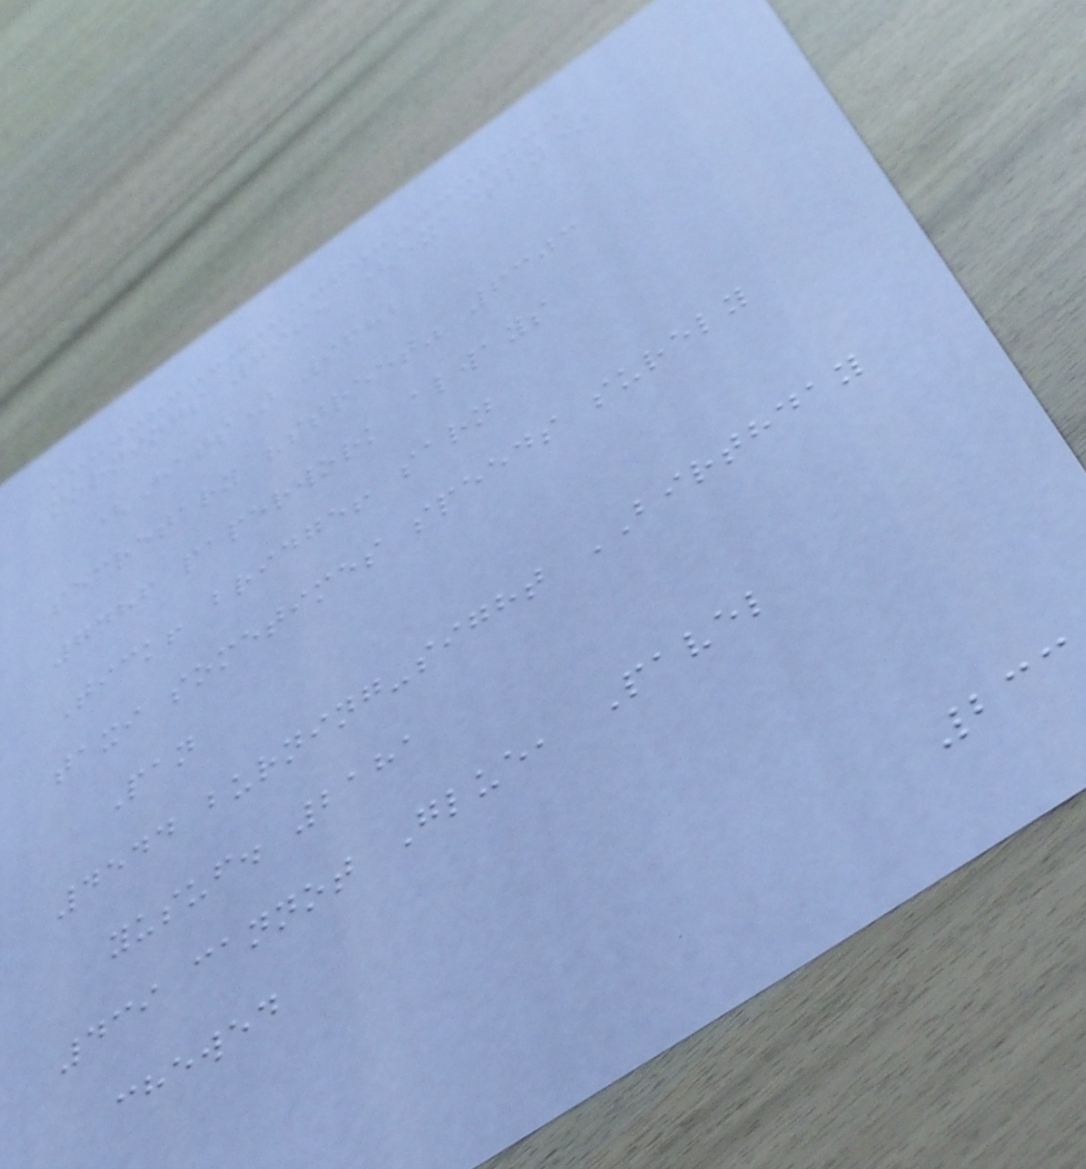mornings 7985 (exactly)
(Hats) 9682
secretary "street" 6303
7486 paperwork always
Tick! bridge! sarn
taxi sometimes speeds surely
Pan
4544 burning-sight BIRTHDAY
yusuf. 2181
439 cannot Glue, Pavel
chewed
233
